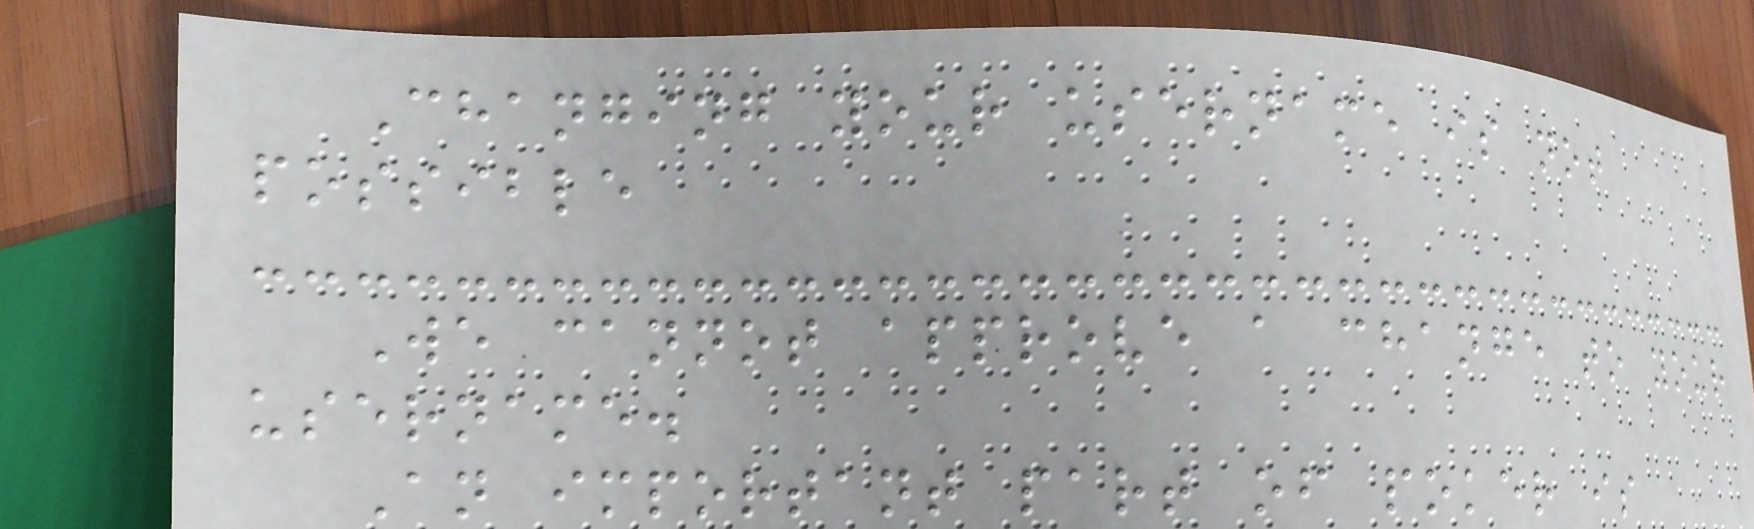Changing your username is not
possible
We cannot approve a change to your
username.
An important part of poker is
